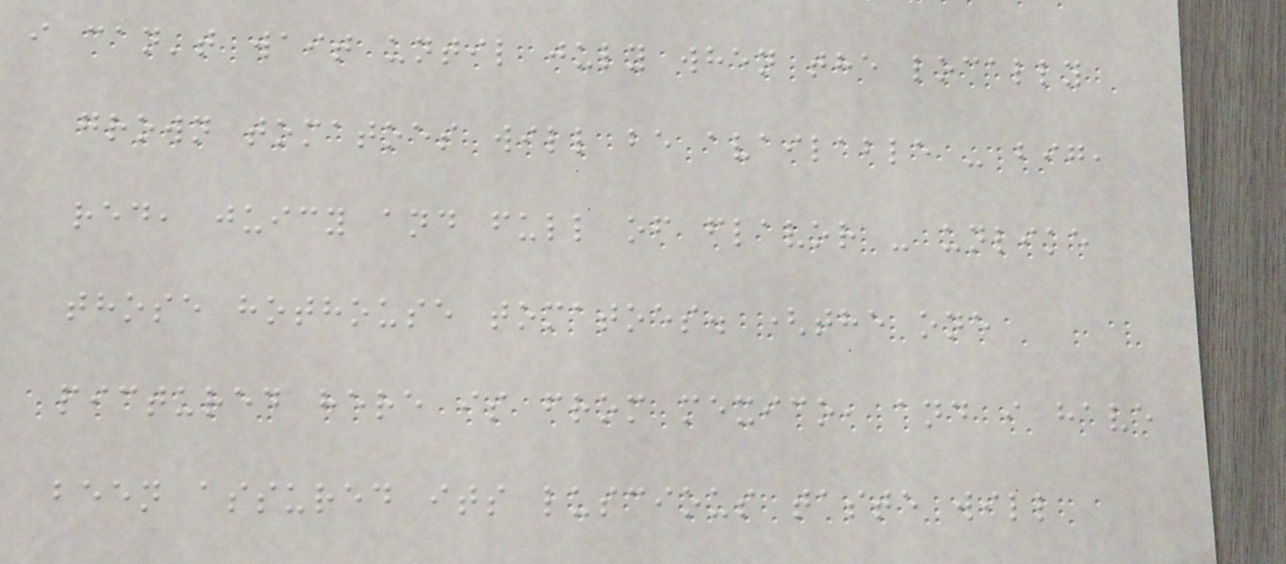i can't wait until july when the locally
grown tomatoes will be available - big,
red, juicy and full of flavor - unlike
those hothouse tomatoes. (the one
pictured here is from mexico, and i have
been assured its luscious taste will
